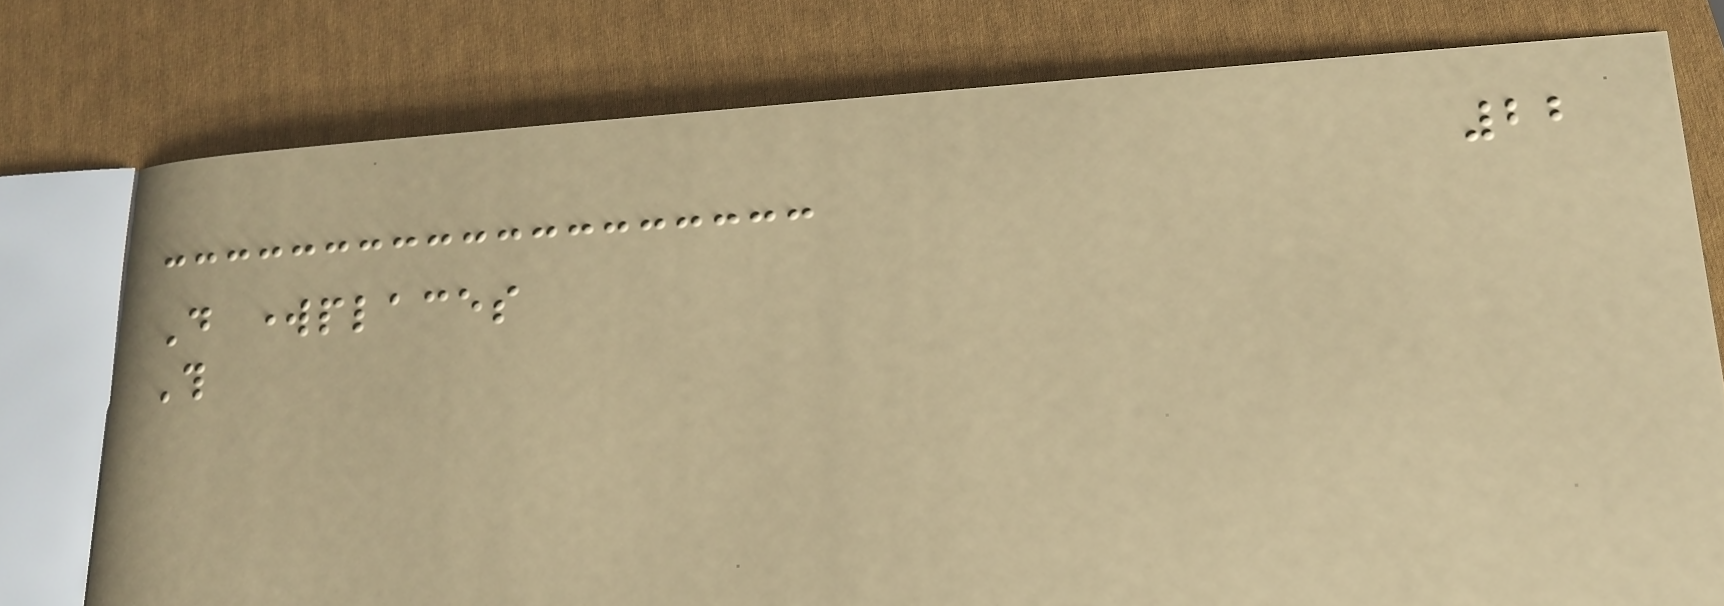22
Do workplaces
This
